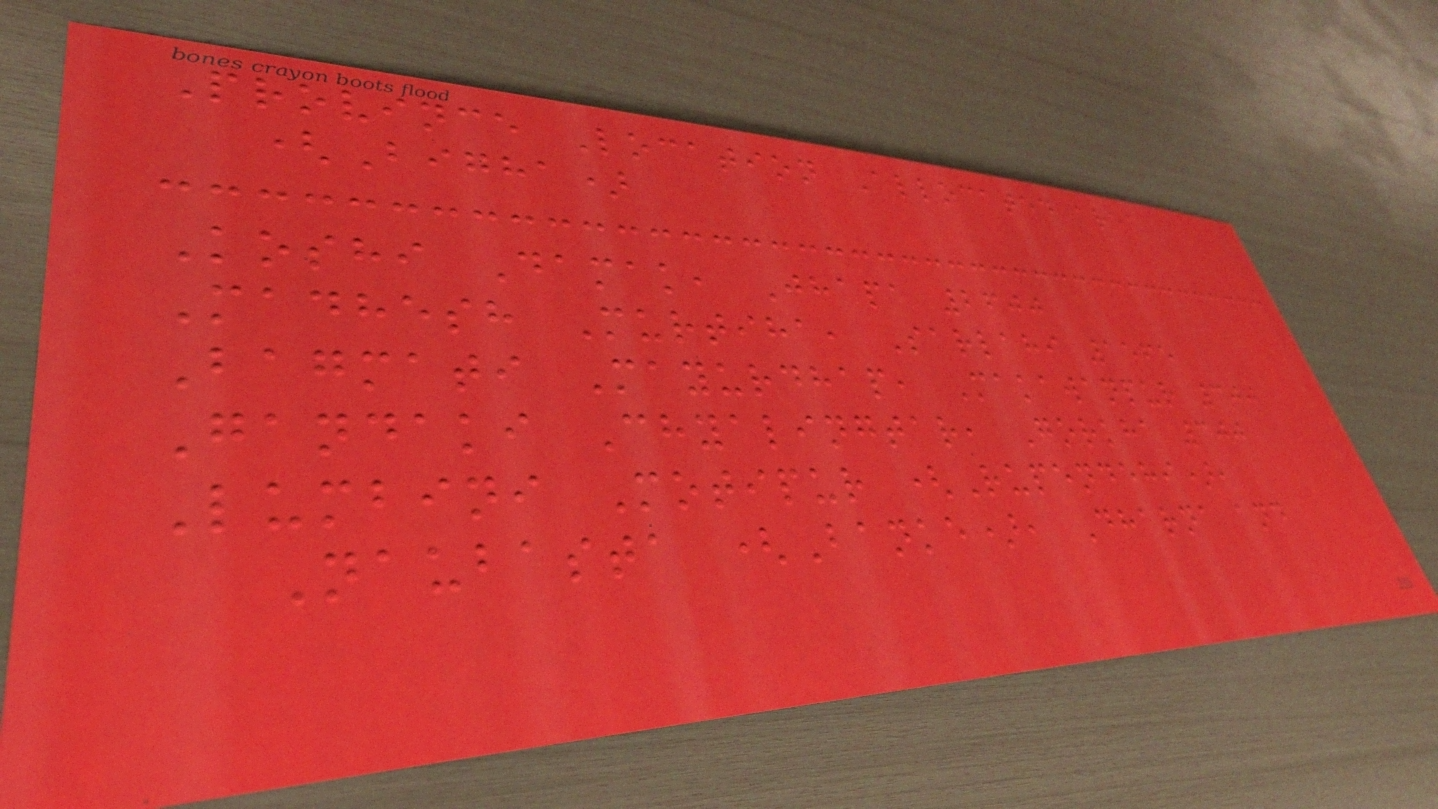Province Location Allocated area
(Bigha)
Koshi Damak, Jhapa 2600
Madhesh Murtiha, Sarlahi 1565
Bagmati Mayurdhap, Makawanpur 300
Gandaki Chyalingtar, Gorkha 300
Lumbini Motipur (Rupendehi),
Naubasta (Banke), Dharna and
